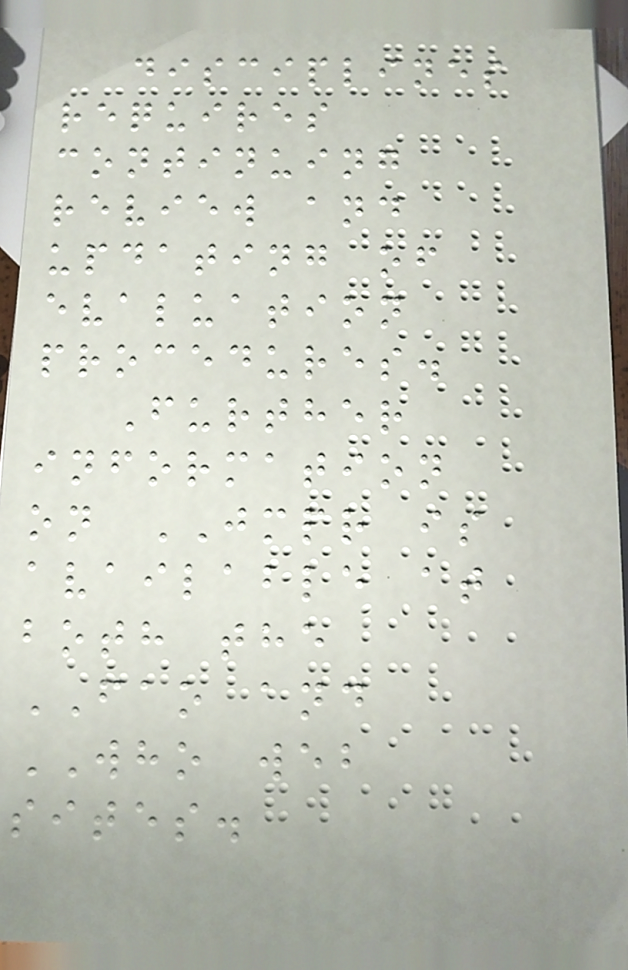disciplines
requires
continuing
review and
updating of
evaluation
procedures.
Further
information
on JMPR is
available at
both the
FAO and
WHO web
sites.
